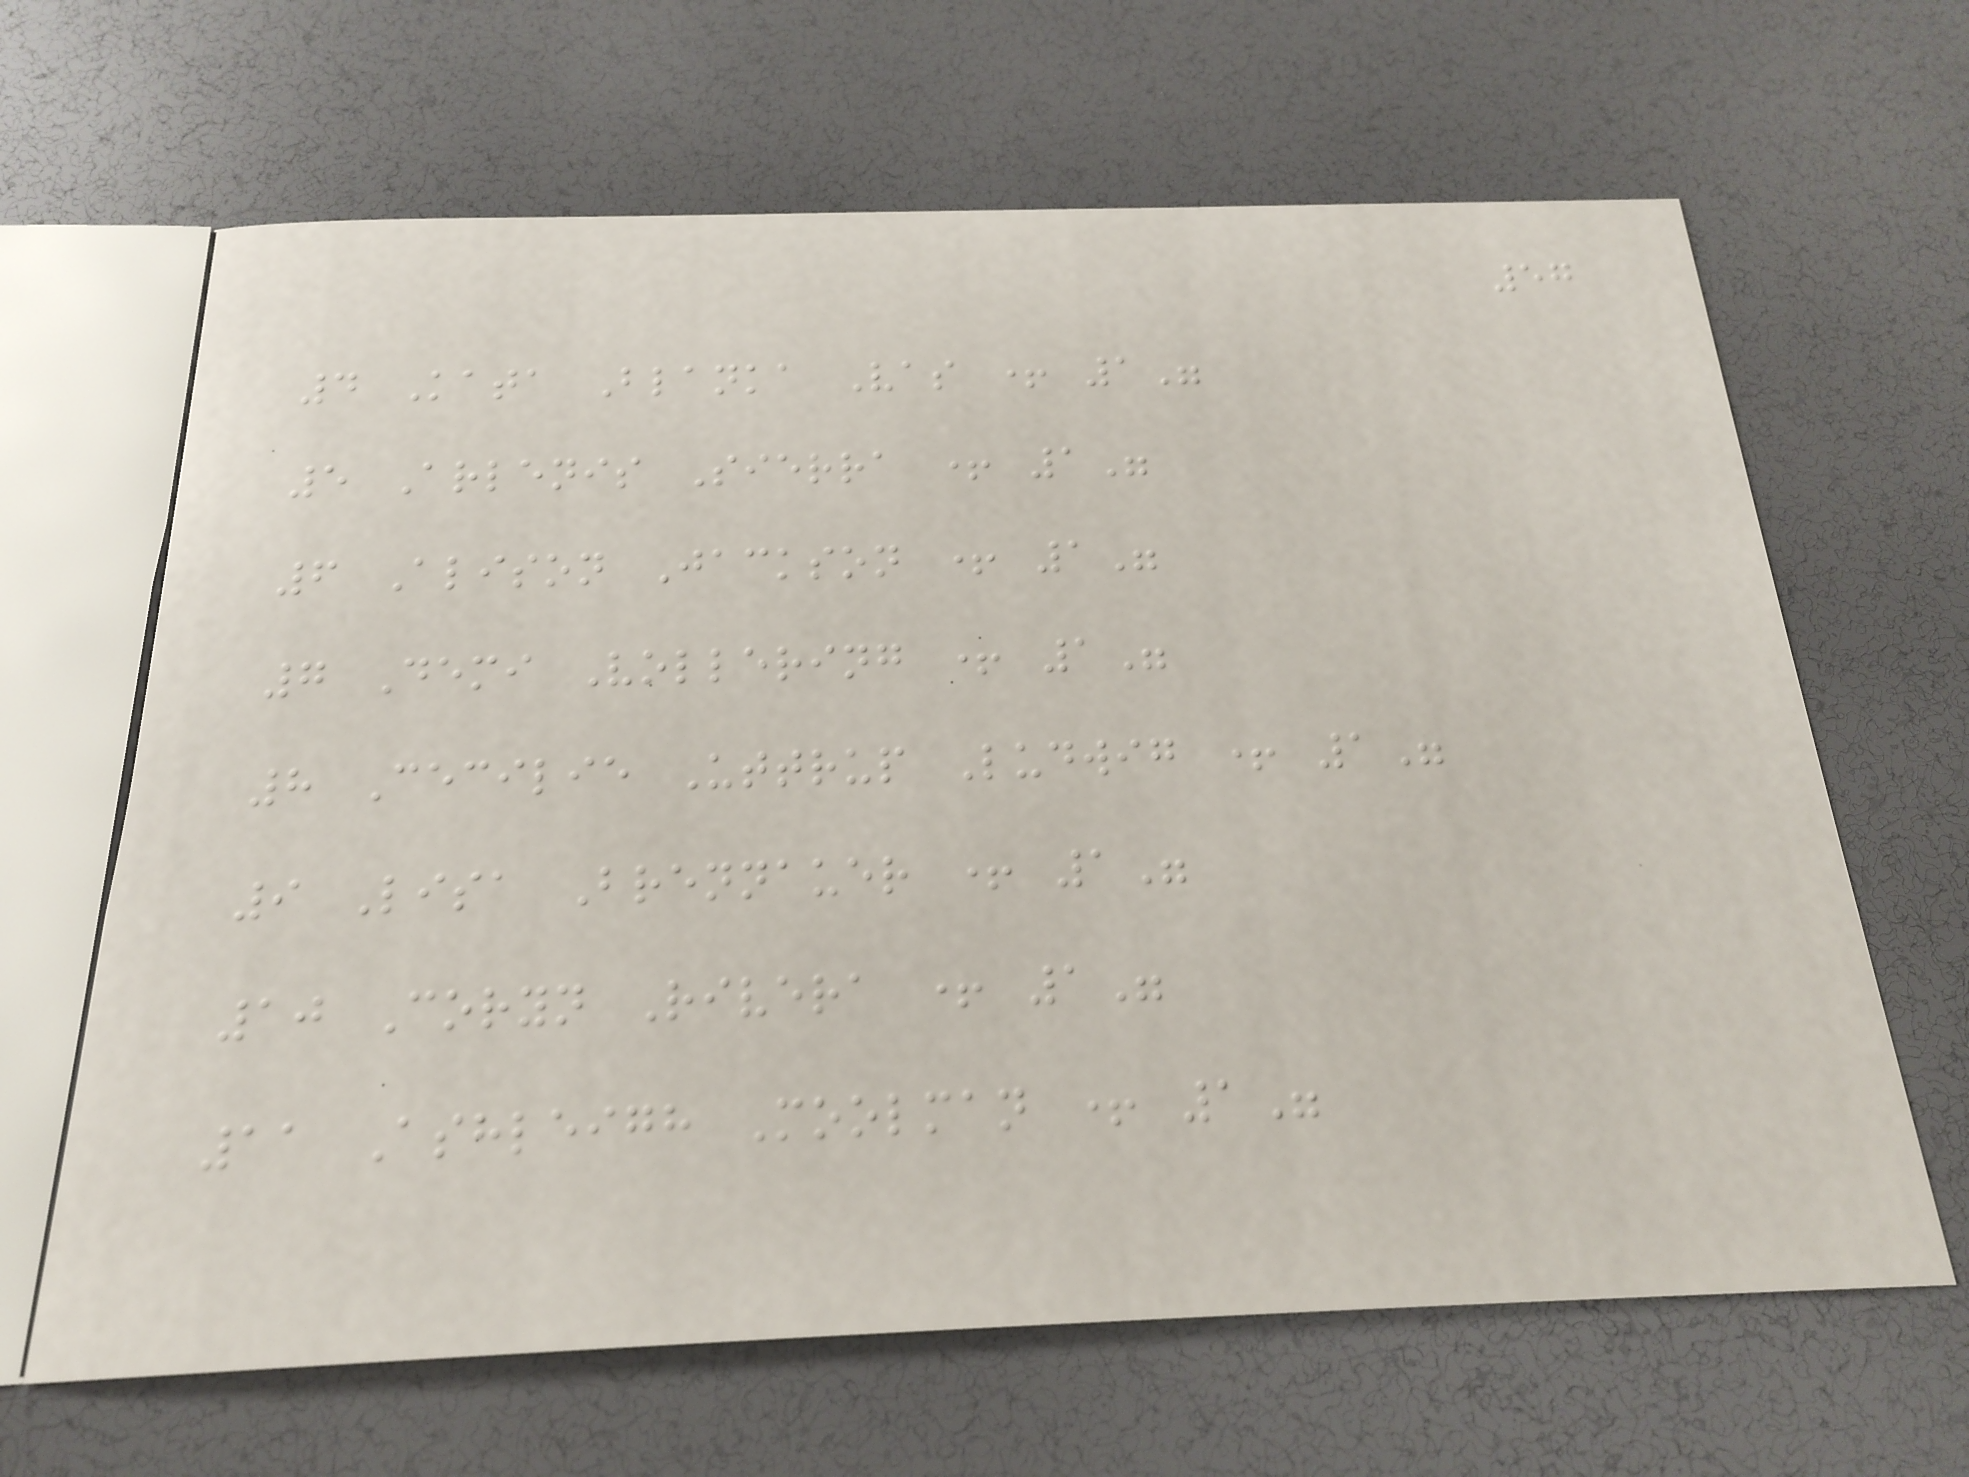57
4 Kata Blanka Vas + 1"
5 Arlenis Sierra + 1"
6 Alison Jackson + 1"
7 Demi Vollering + 1"
8 Cecilie Uttrup Ludwig + 1"
9 Lisa Brennauer + 1"
10 Coryn Rivera + 1"
11 Ashleigh Moolman + 1"
